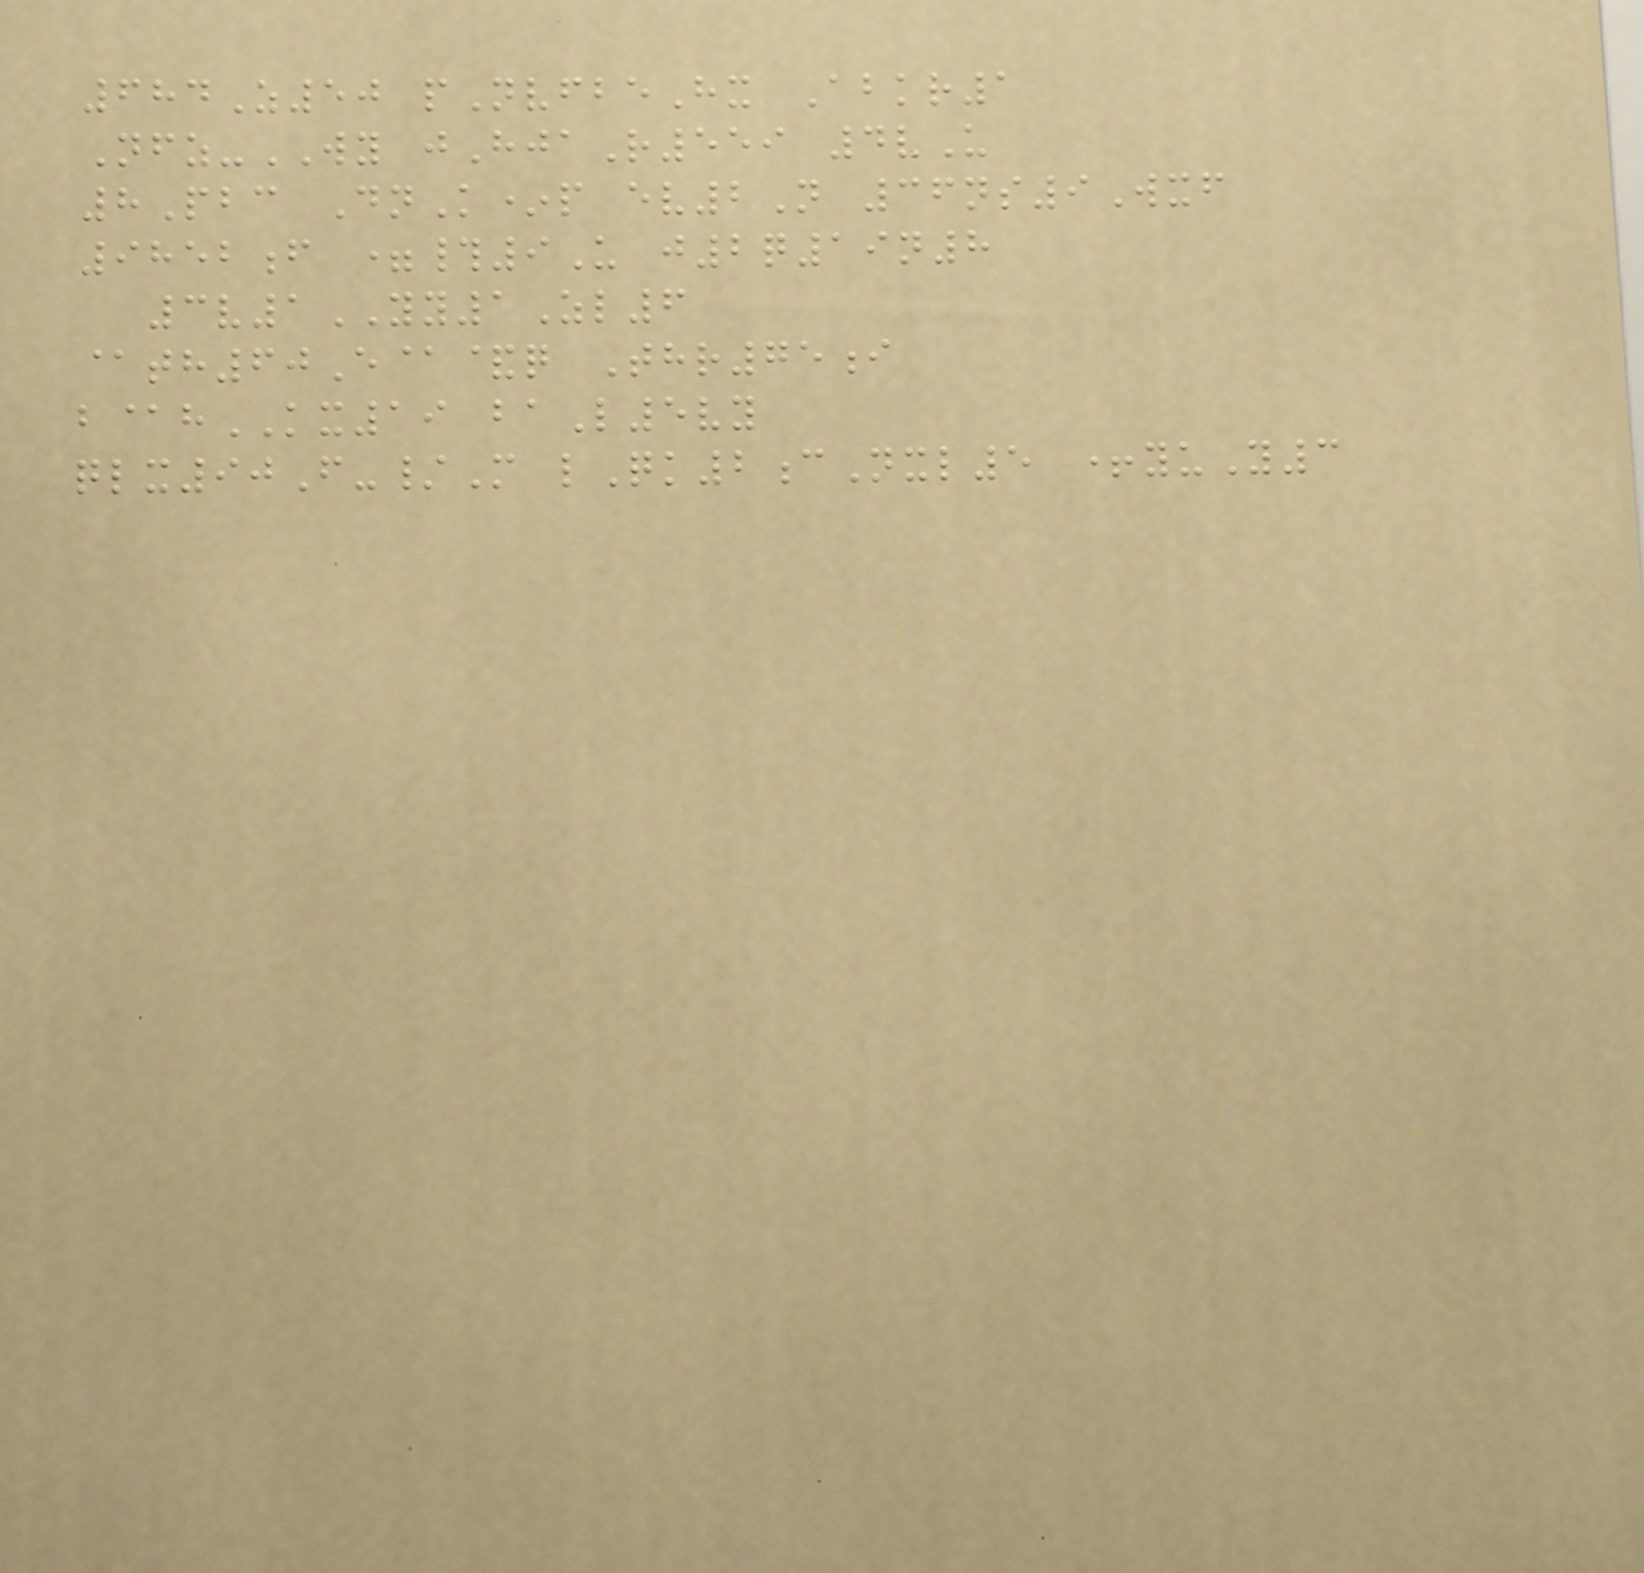684Z50 pNvfbeHx Abkr1
Nfz-WY jHjaR559 4vU
8Pbc DnK*p ev2N 36ns9Wxf
9852f =#9U j2q19n8
3v1YY1Zl6
@th60E@&q Thr75i
b@hKX19 baL5vy
qlx90F-/M lQk2cNxl5 +yuY3
